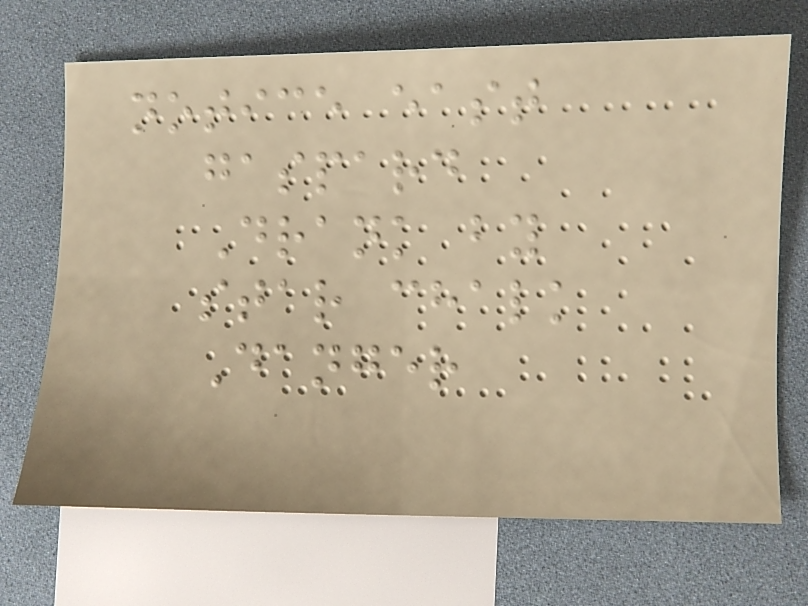notice east
gaspard
Drank by
star chalk
Danger
